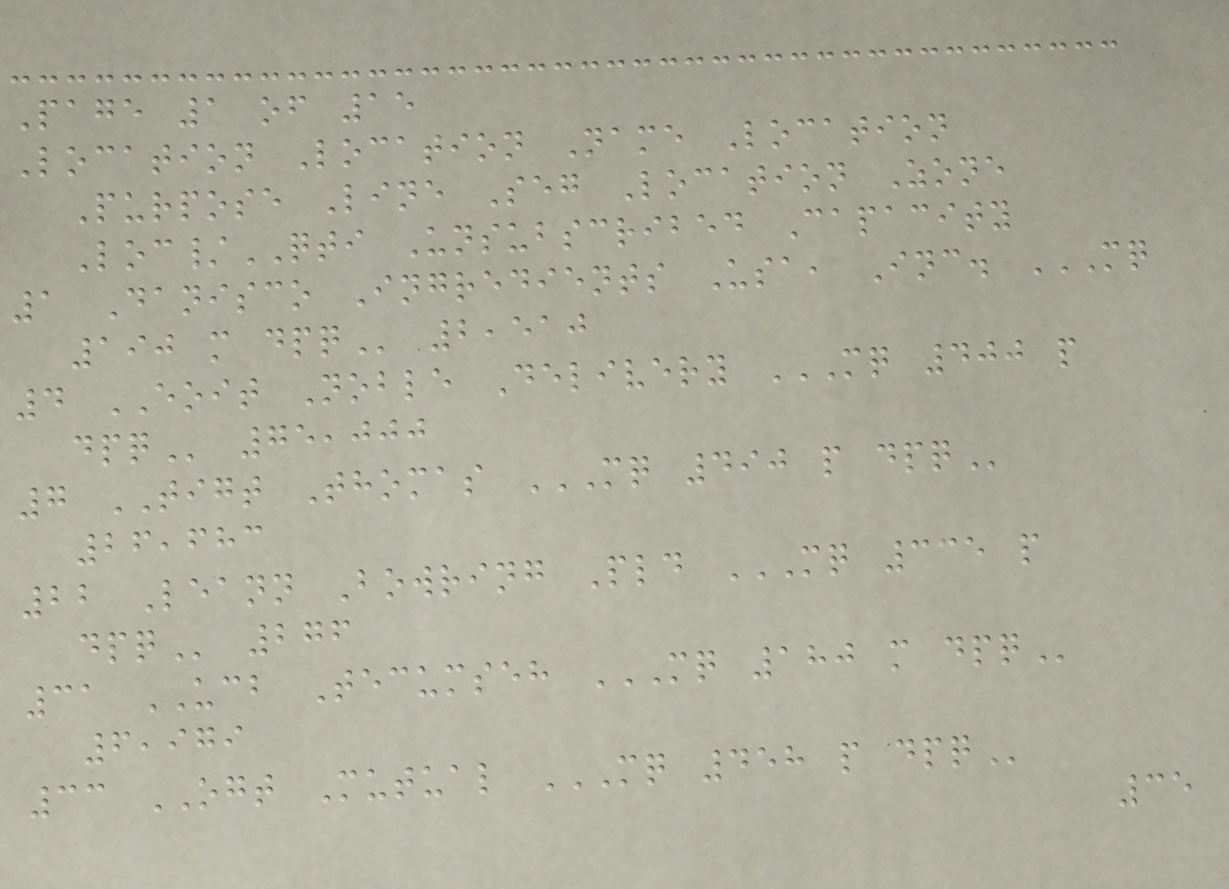Page 1 of 15
Location Location Name Location
Purpose Line Seg Location Zone
Loc/QTI Unsubscribed Capacity
1 Danisco Ingredients Usa, Inc. MQ
190 M DPQ 2,510
4 EOIT Noble Delivery MQ 400 P
DPQ 75,000
7 TIGT Thomas MQ 490 P DPQ
26,683
22 Leann Bowring Pld MQ 335 P
DPQ 276
31 UCB Tecumseh MQ 180 M DPQ
6,979
33 OGT Mutual MQ 458 P DPQ
35
